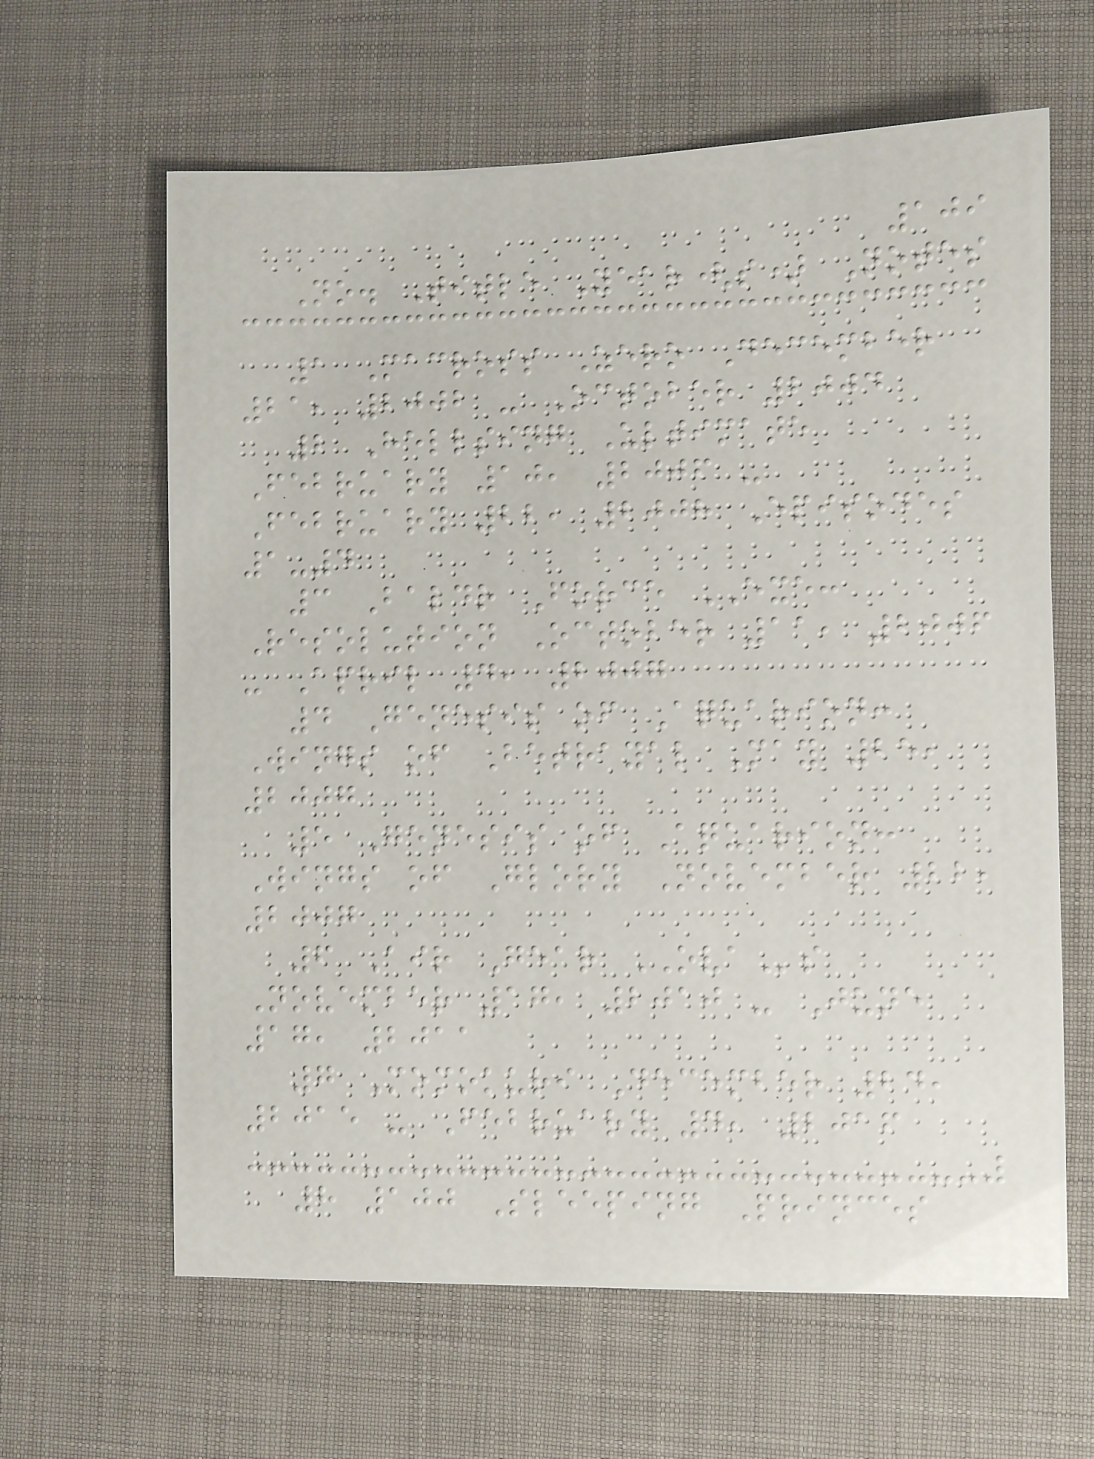109
No. Title Year(s) Notes
1 Macross Zero December
21, 2002 - October 2004
2 Hellsing Ultimate
February 10, 2006 -
February 22, 2008 Episodes
1-4
3 Baldr Force EXE:
Resolution October 11, 2006
- April 4, 2007
4 Genesis of Aquarion:
Wings of Betrayal May 25,
2007
5 Genesis of Aquarion:
Wings of Glory November 22,
2007
6 Air Gear OVAs
November 17, 2010 - June
17, 2011
7 Momokuri December 24,
2015 - February 4, 2016
8 100 Sleeping Princes
